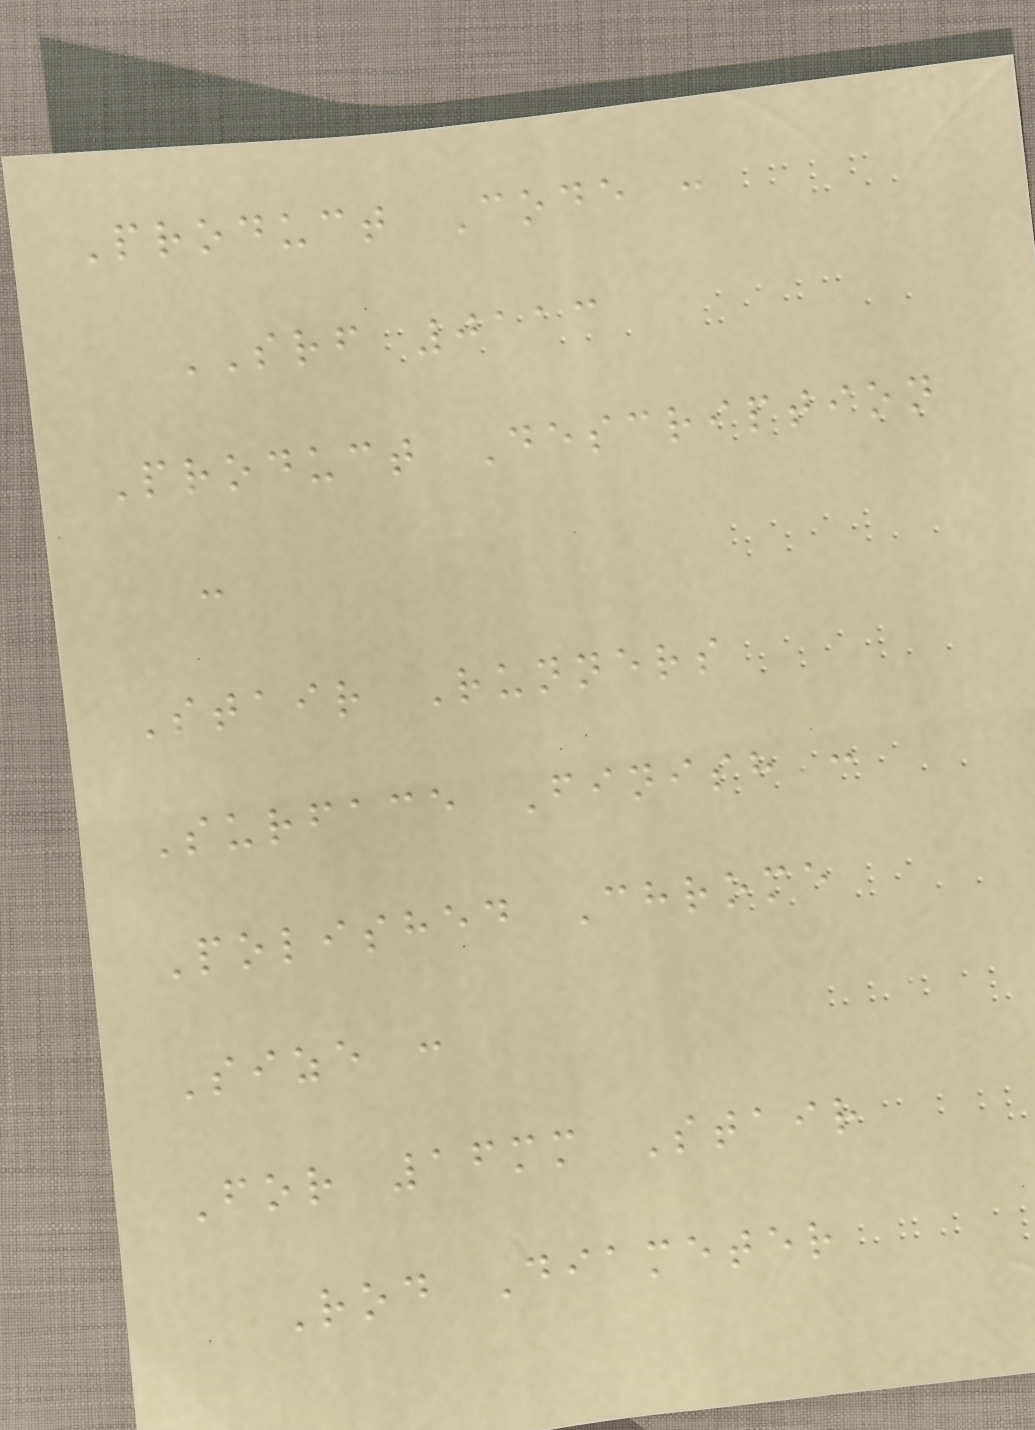Product Code :
SRF 0113
Product Description
:
Stair Runners
Surface Finish :
Polished Chrome
Size :
For 16mm Stair
Rod Diameter
